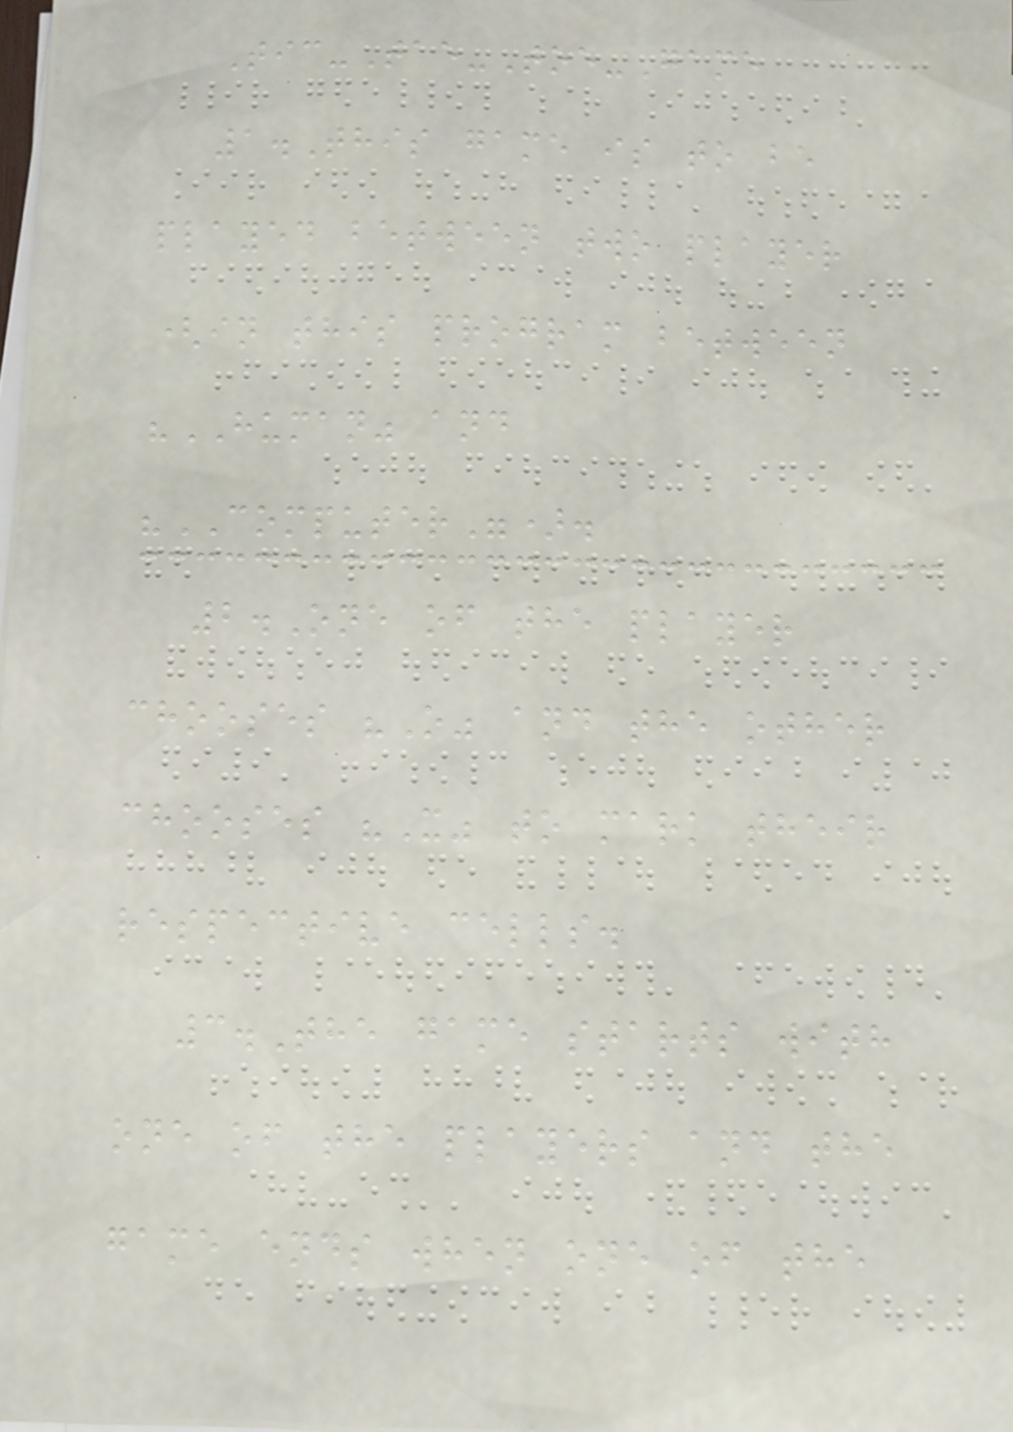Tic-Tae-Toe-Game
1.This game is to be
played between two player
(in this program between
"HUMAN" and
"COMPUTER").
2.One of the player
chooses "O" and the other
chooses "X" to mark their
respective cells.
3.The game starts with
one of the players and the
game ends when one of the
